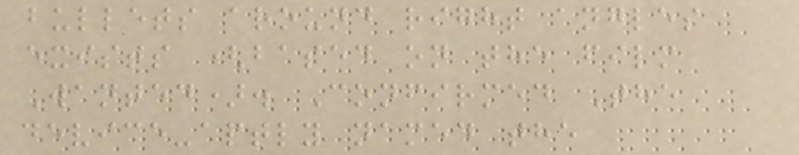bullets around right angles
exists (based on the film
Wanted). Confirmed The
device-aptly named the
